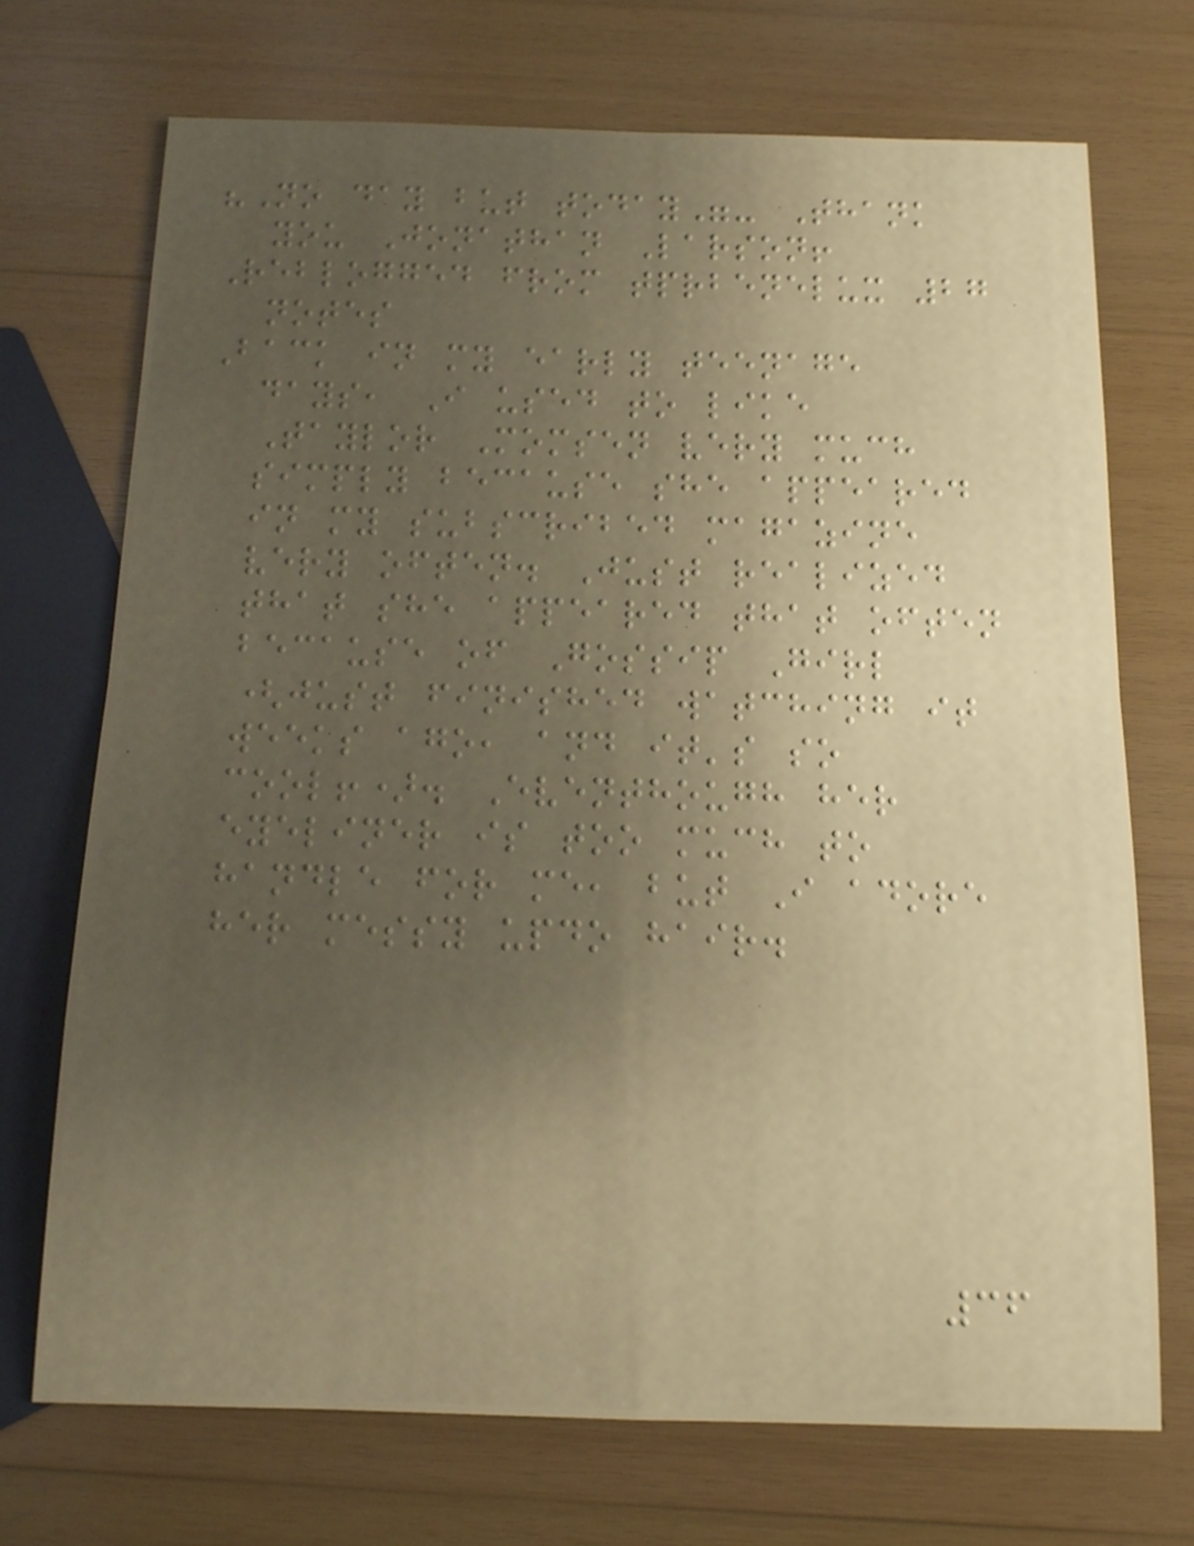"No day but today"- Thank
you Jonathan Larson!
Reblogged from tprbenelux 27
notes
Back in my early teenage
days, I used to like
Taylor Momsen very much
simply because she appeared
in my subscribed magazine
very often. Just realized
that she appeared that often
because of Gossip Girl
(just finished watching it
weeks ago, and it's so
cool!). Eventhough her
eyeliner is too much to
handle for me, but I adore
her messy updo hair.
36
